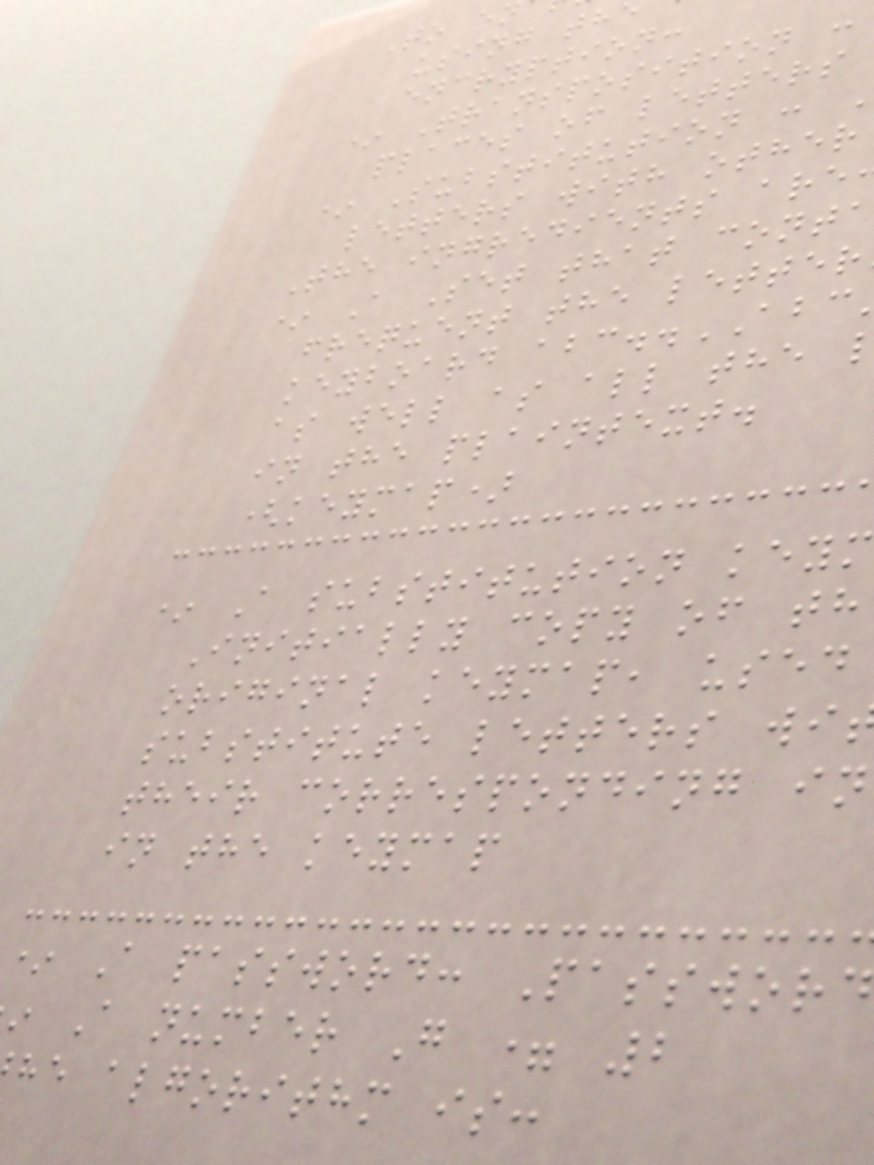using th
encryption:
* Transposition :
places of letters
* Substitution :
letters with other
The ingredients are
* A Set that cont
frequent the letter
keyboard abc..ABC
as well as all the
in the plaintext.
(keymap)
* A substitution key
Initially copy of th
original keymap, used
substitute letters wi
their corresponding in
in the keymap
* A password: Passwor
A number G = 2
he algorithm is:
